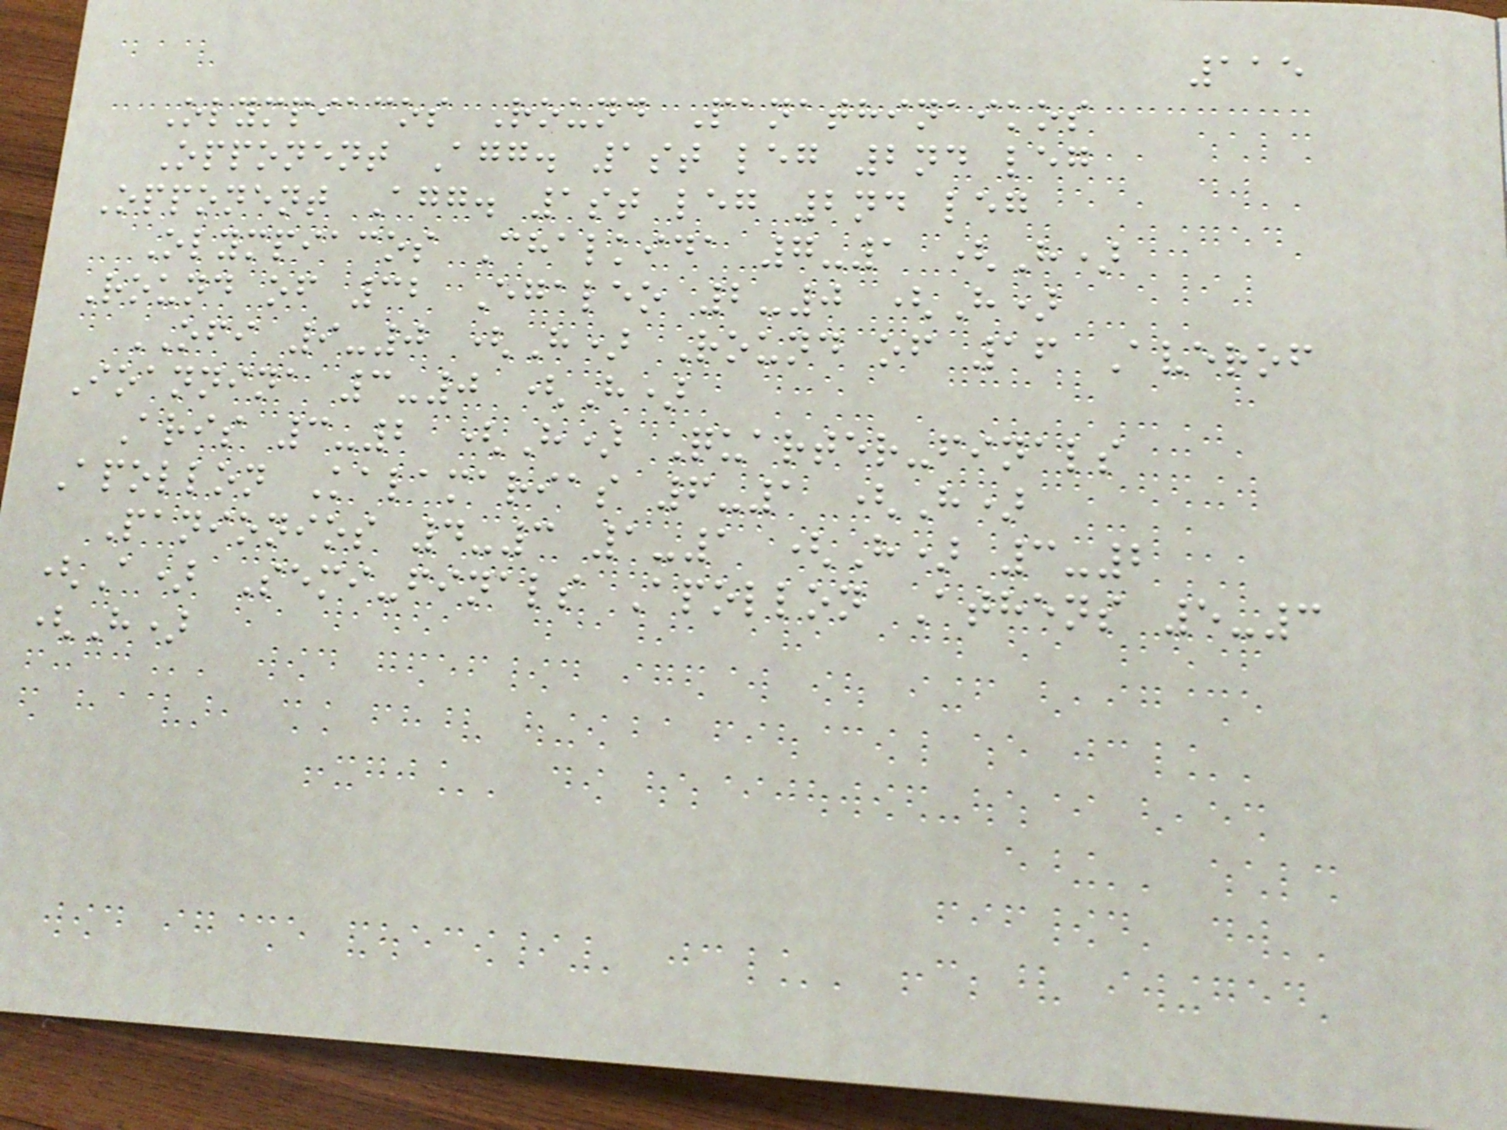115
Olympiacos Round Panathinaikos
Opponent Agg. 1st leg 2nd leg
Opponent Agg. 1st leg 2nd leg
Olympiacos Chalkida 7-1 (H)
Round of 32 Egaleo 2-0 (H)
OFI 9-0 (H) Round of 16 Averof
Ioannina 3-0 (H)
Aris 3-2 (H) Quarter-finals
Apollon Kalamarias 6-1 (H)
Panionios 4-3 1-1 (H) 3-2
(A) Semi-finals Apollon Athens 5-3
(H)
